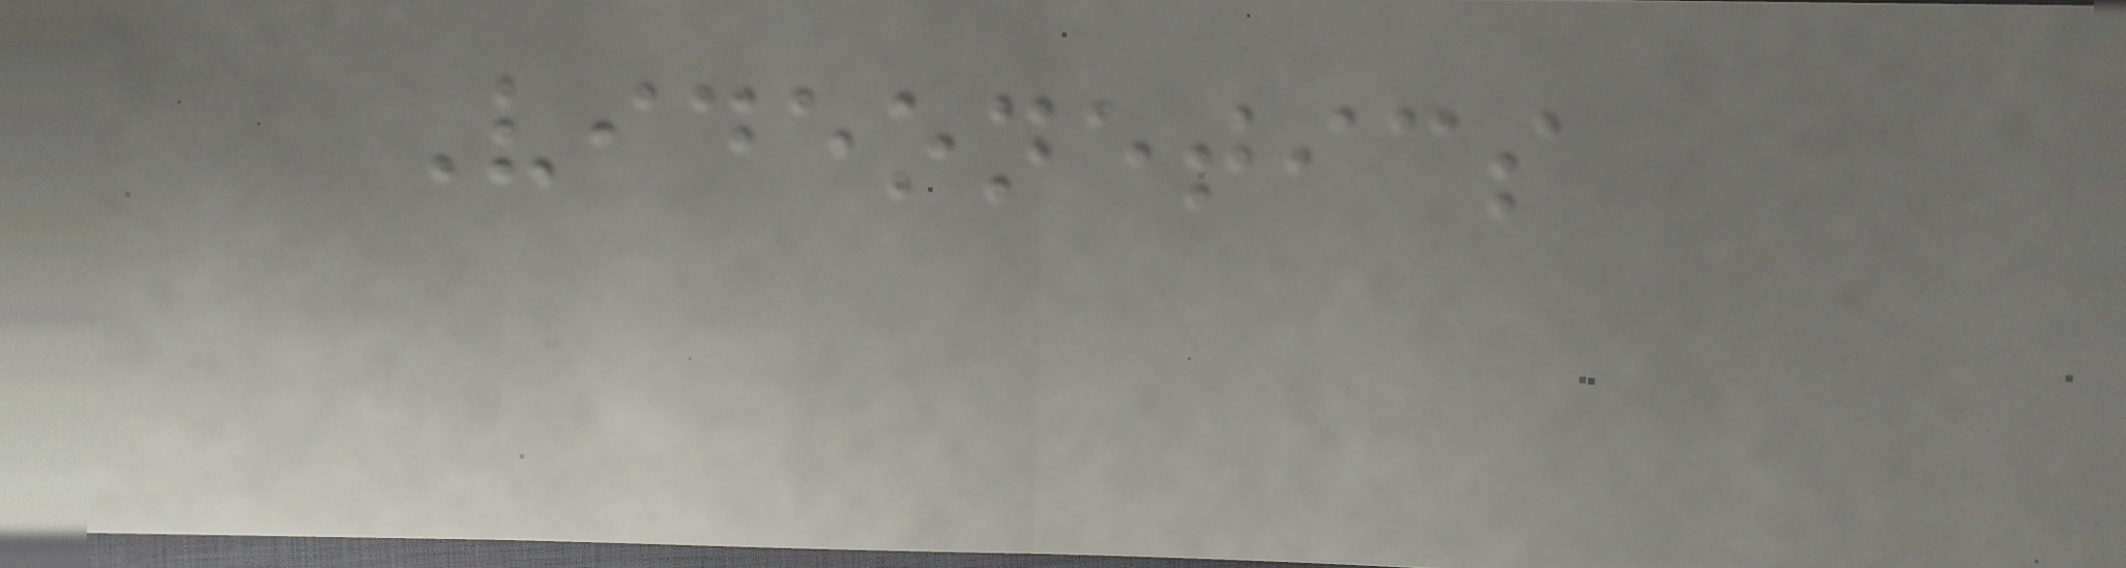Videonetics
